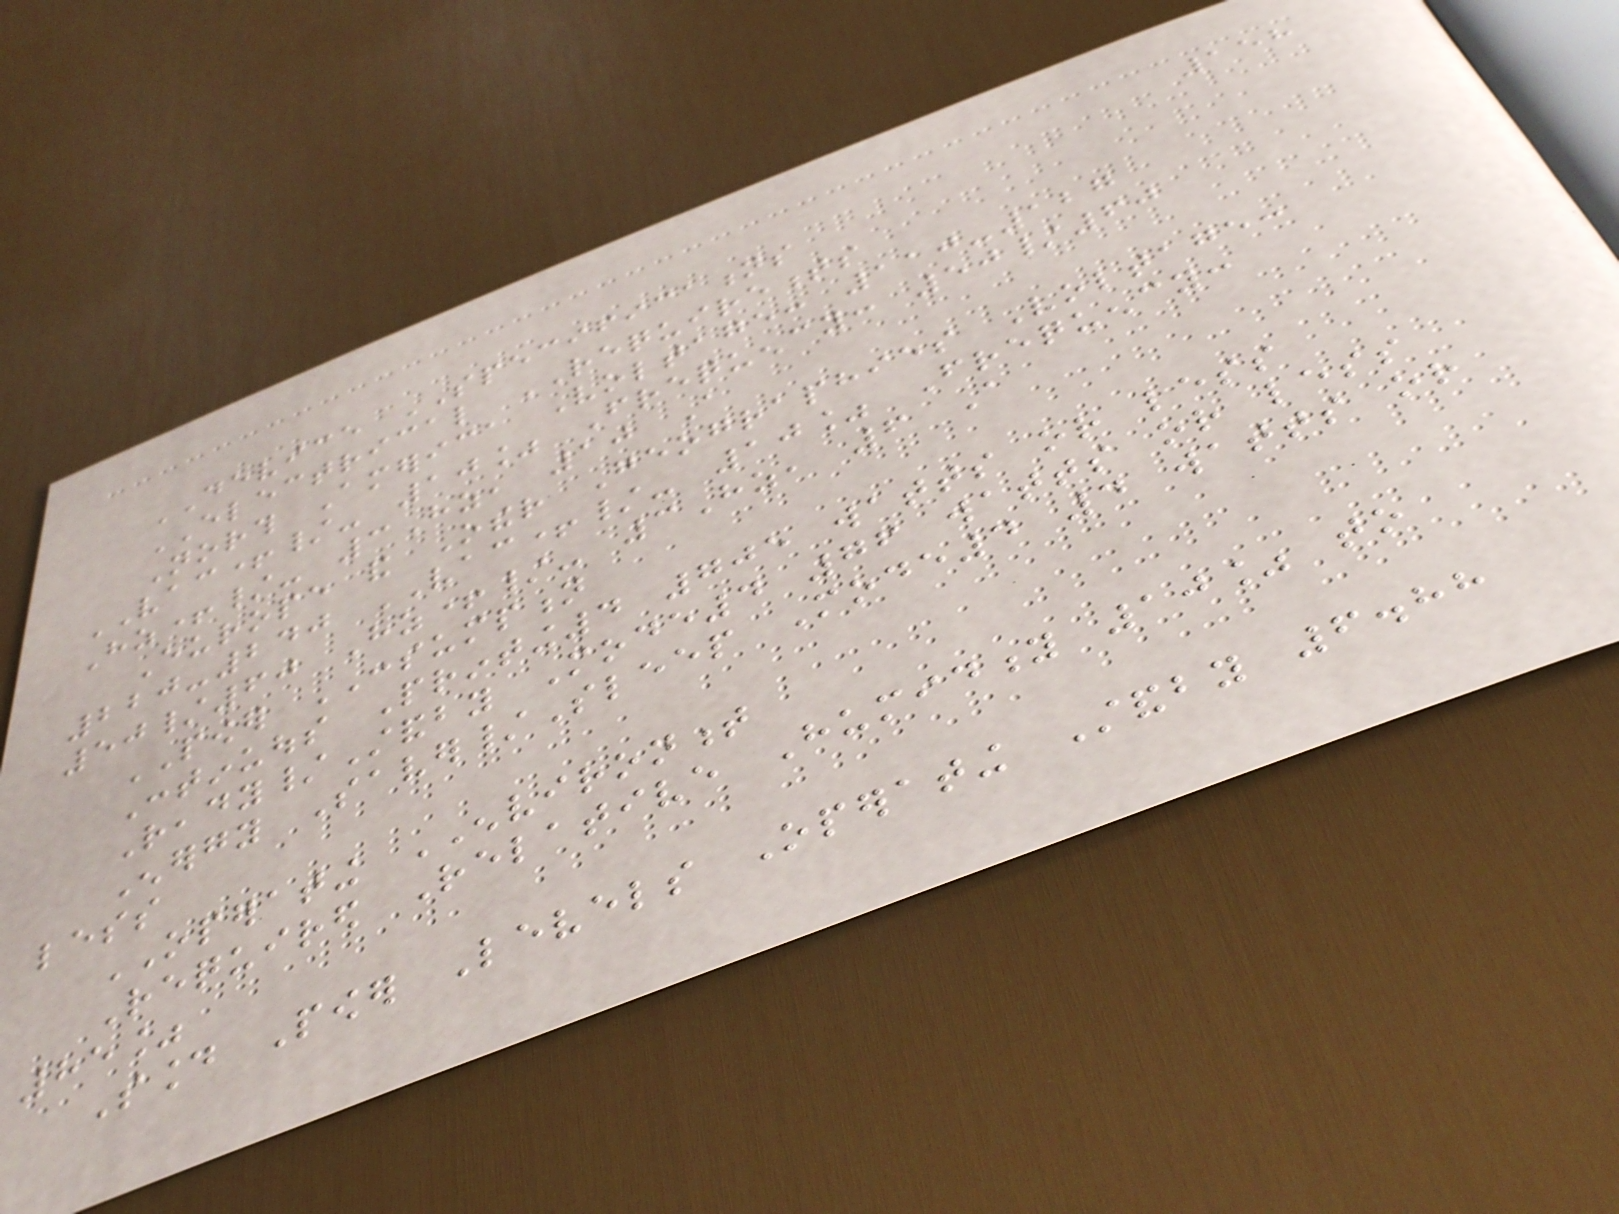158
DEVICE SPECIFICATIONS
ELECTRICAL REQUIREMENTS
North America Voltage: 110-127
VAC+/- 10% Frequency: 50/60
Hz+/- 3Hz, 10 A
Europe and Other Geographies Voltage:
220-240 VAC+/- 10% Frequency:
50/60 Hz+/- 3Hz, 6 A
POWER CONSUMPTION
Continuous Printing4 705 watts or less
Ready/Standby Mode4 76 watts or less
Energy Saver/Sleep Mode4 4 watts or
less
OPERATING ENVIRONMENT
Required Relative Humidity 10% to
85%
Sound Power Levels Operating Standby 6.88
